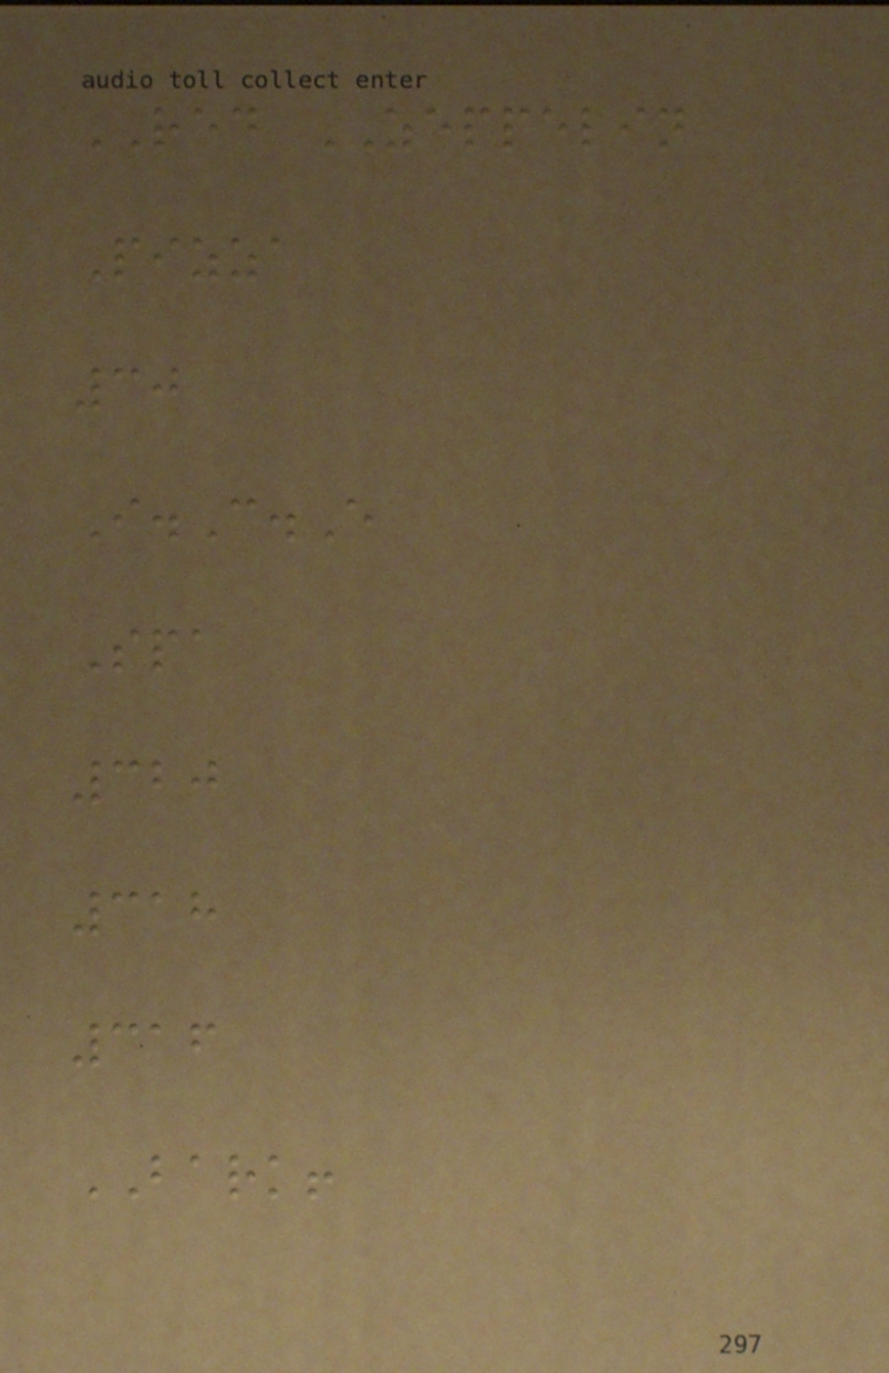RED ZEPPELIN
Pizza
30
I.C.E
Spa
320
318
316
BARK!
